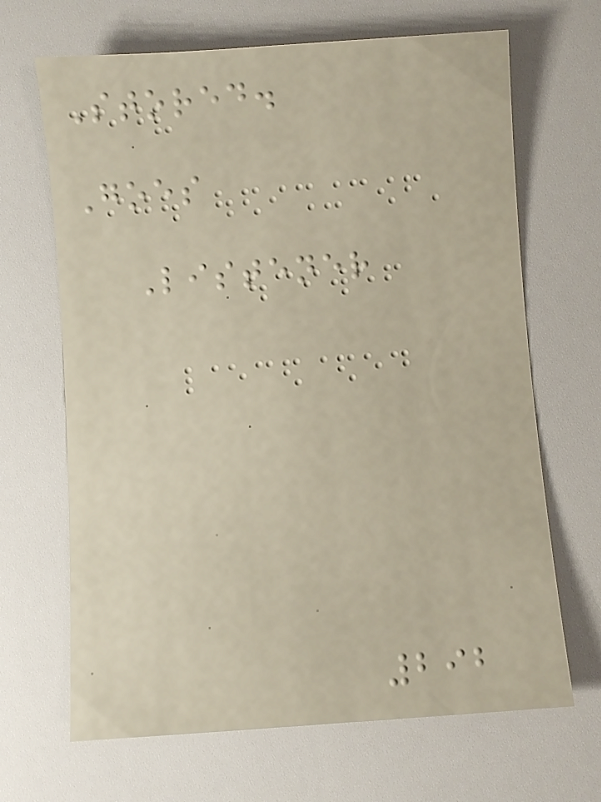Stored.
Goes
Listener
292
